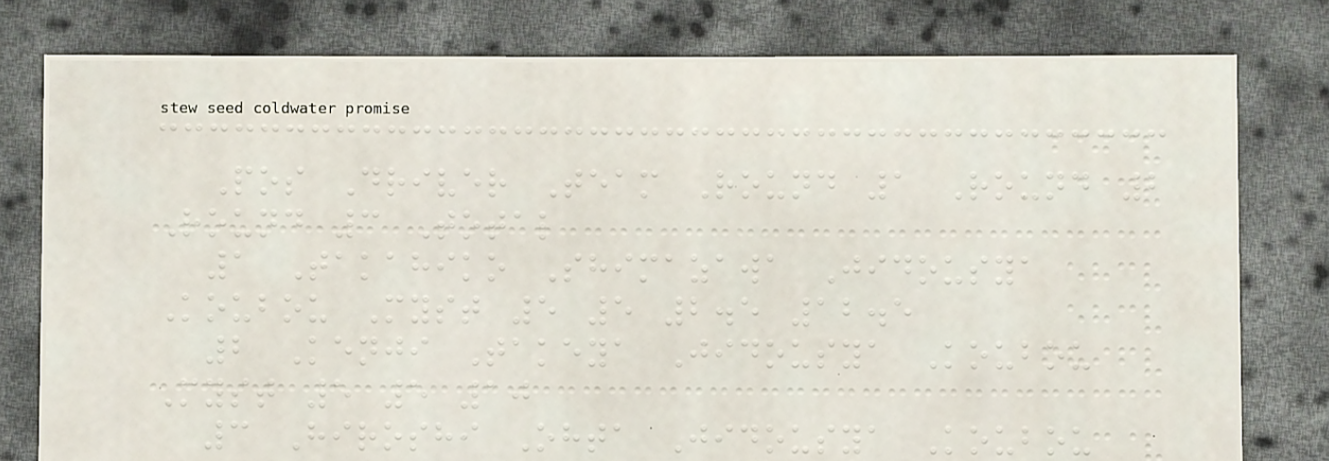Pos Driver Team Round 1 Round 2
Round 3 Total
1 Takahiko Shimazawa Jidousya
Koubou Myst 5 5 2.5 12.5
2 Kenji Takeya Jidousya Koubou
Myst 5 5 10
3 Hiroshi Ohta Jidousya Koubou
